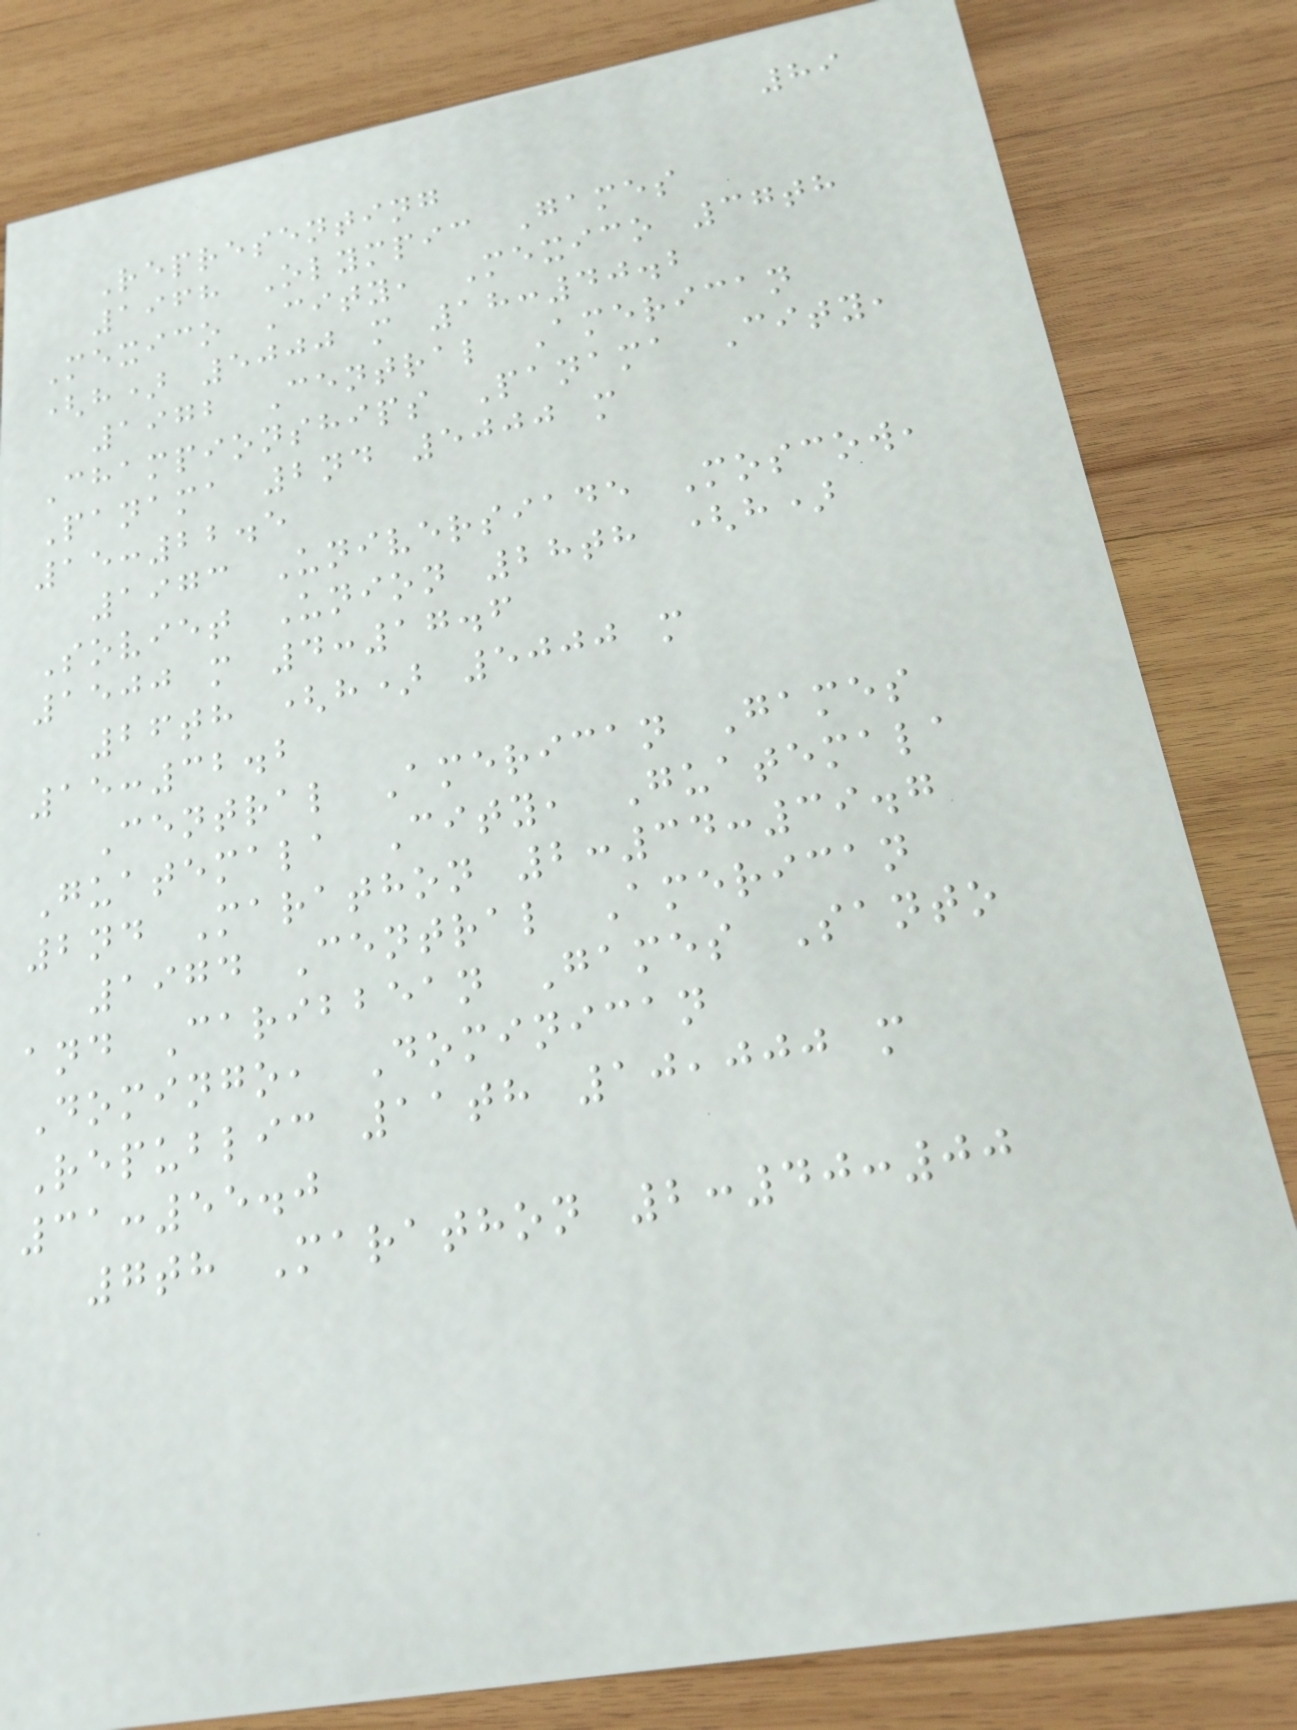89
Representing
1968 Olympic Games
Mexico City, Mexico 37th
(h) 5000 m 18:40.2
1972 Central American
Championships Panama City,
Panama 2nd 5000 m
15:22.5
1973 Universiade Moscow,
Soviet Union 28th (h)
1500 m 4:17.6
26th (h) 5000 m
15:32.2
Central American Games
Guatemala City, Guatemala
2nd Marathon 2:34:39.7
1974 Central American
and Caribbean Games Santo
Domingo, Dominican
Republic 11th 10,000 m
31:55.0
7th Marathon 2:40:00
